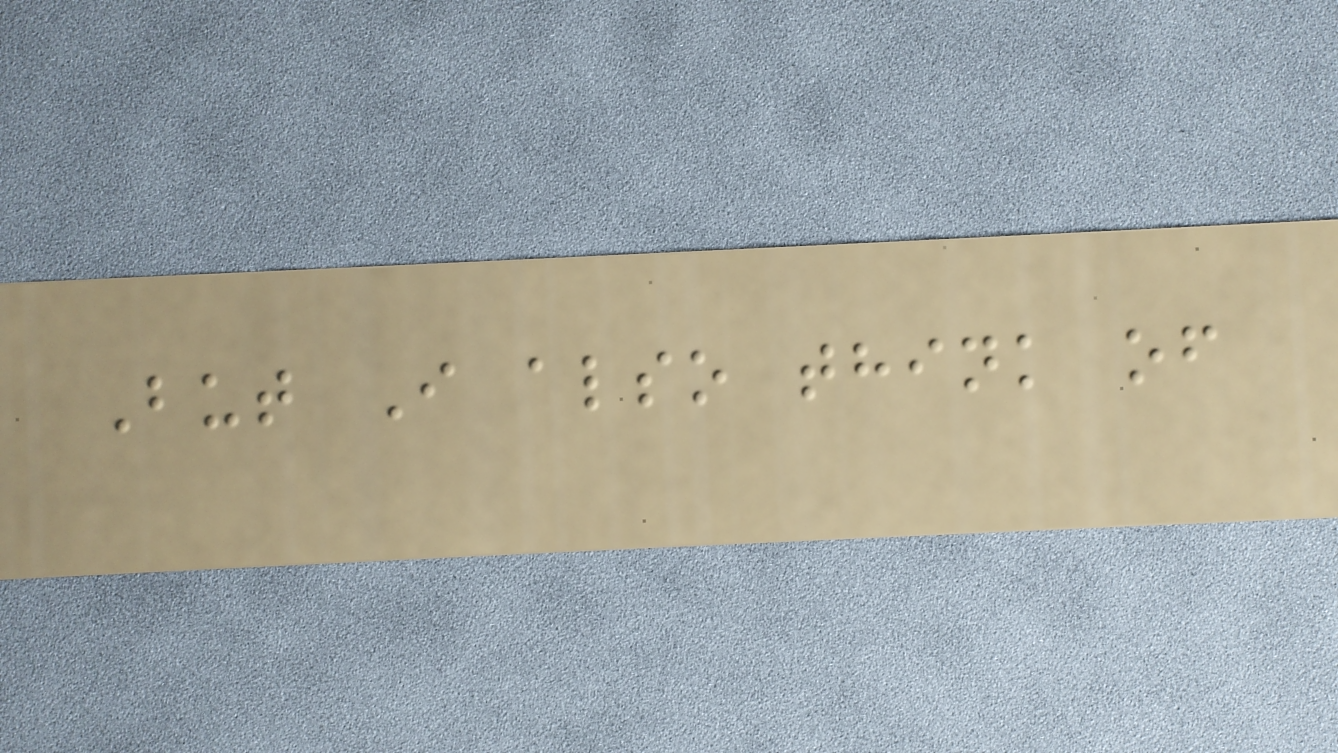But I also think of
